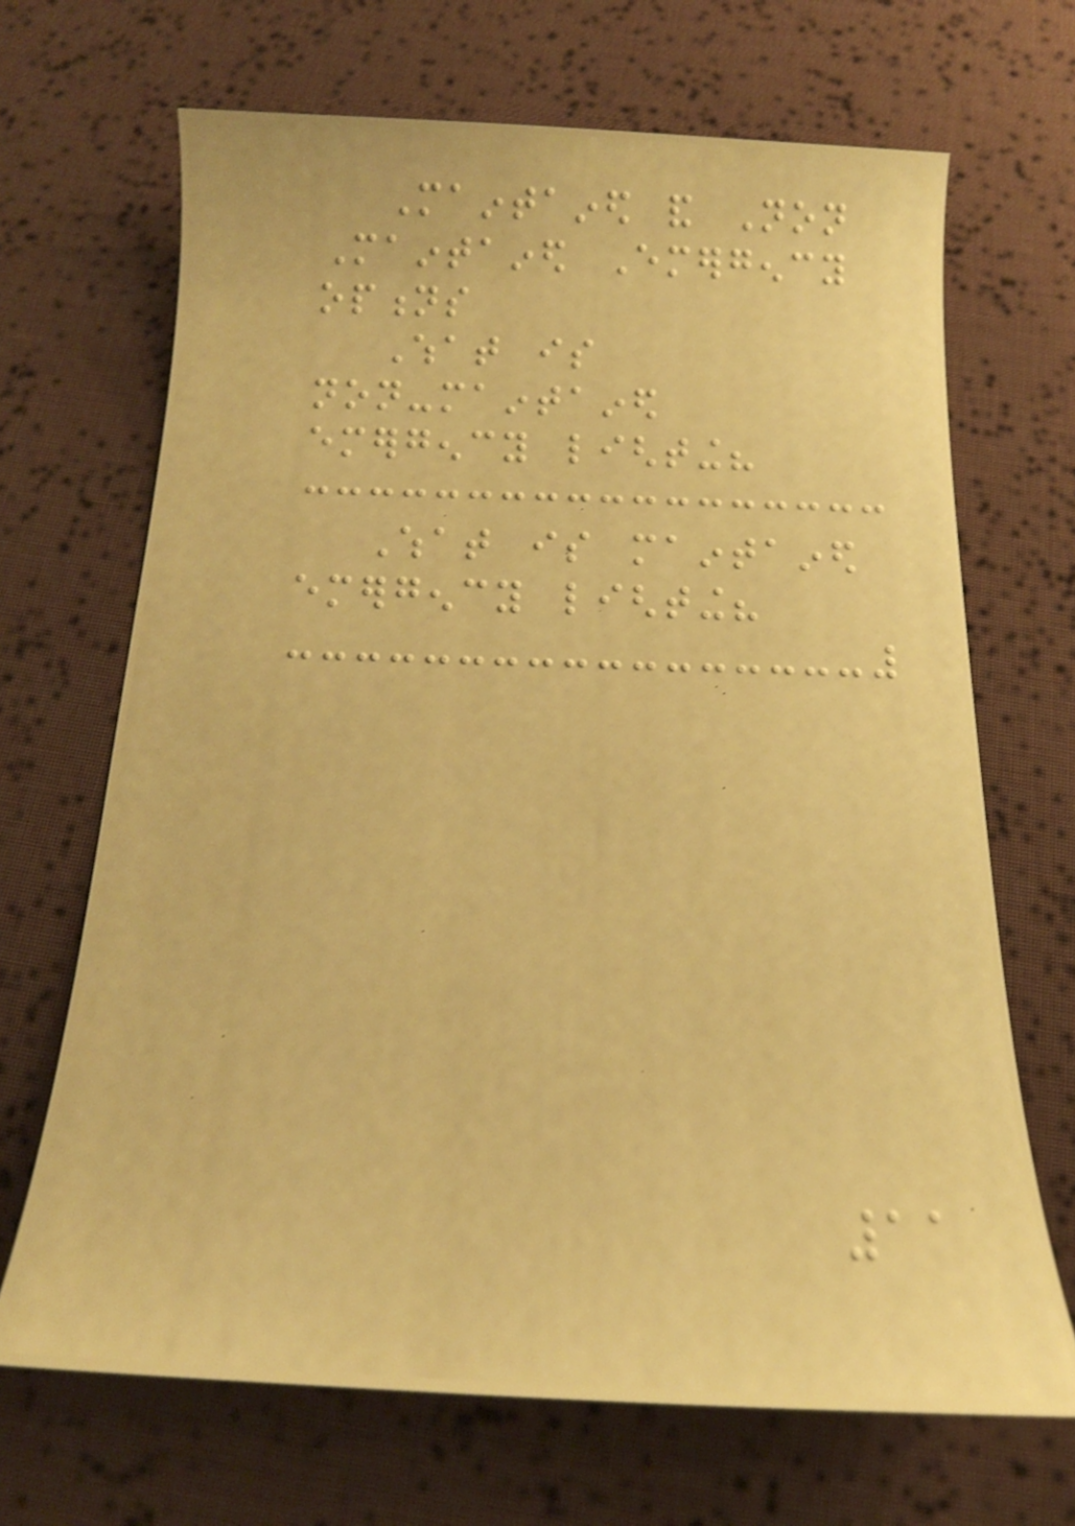Maintained and Non
Maintained Emergency
options
What is
non-maintained
emergency lighting?
What is maintained
emergency lighting?
11
